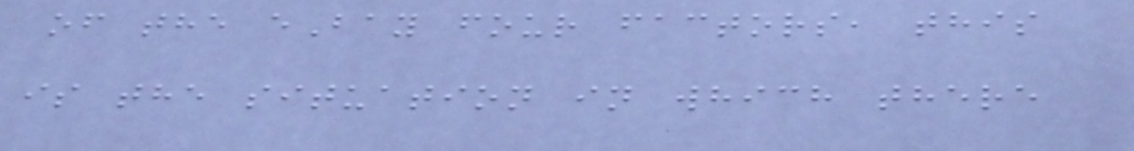of the eBay four factors, this
is the situation in which there
